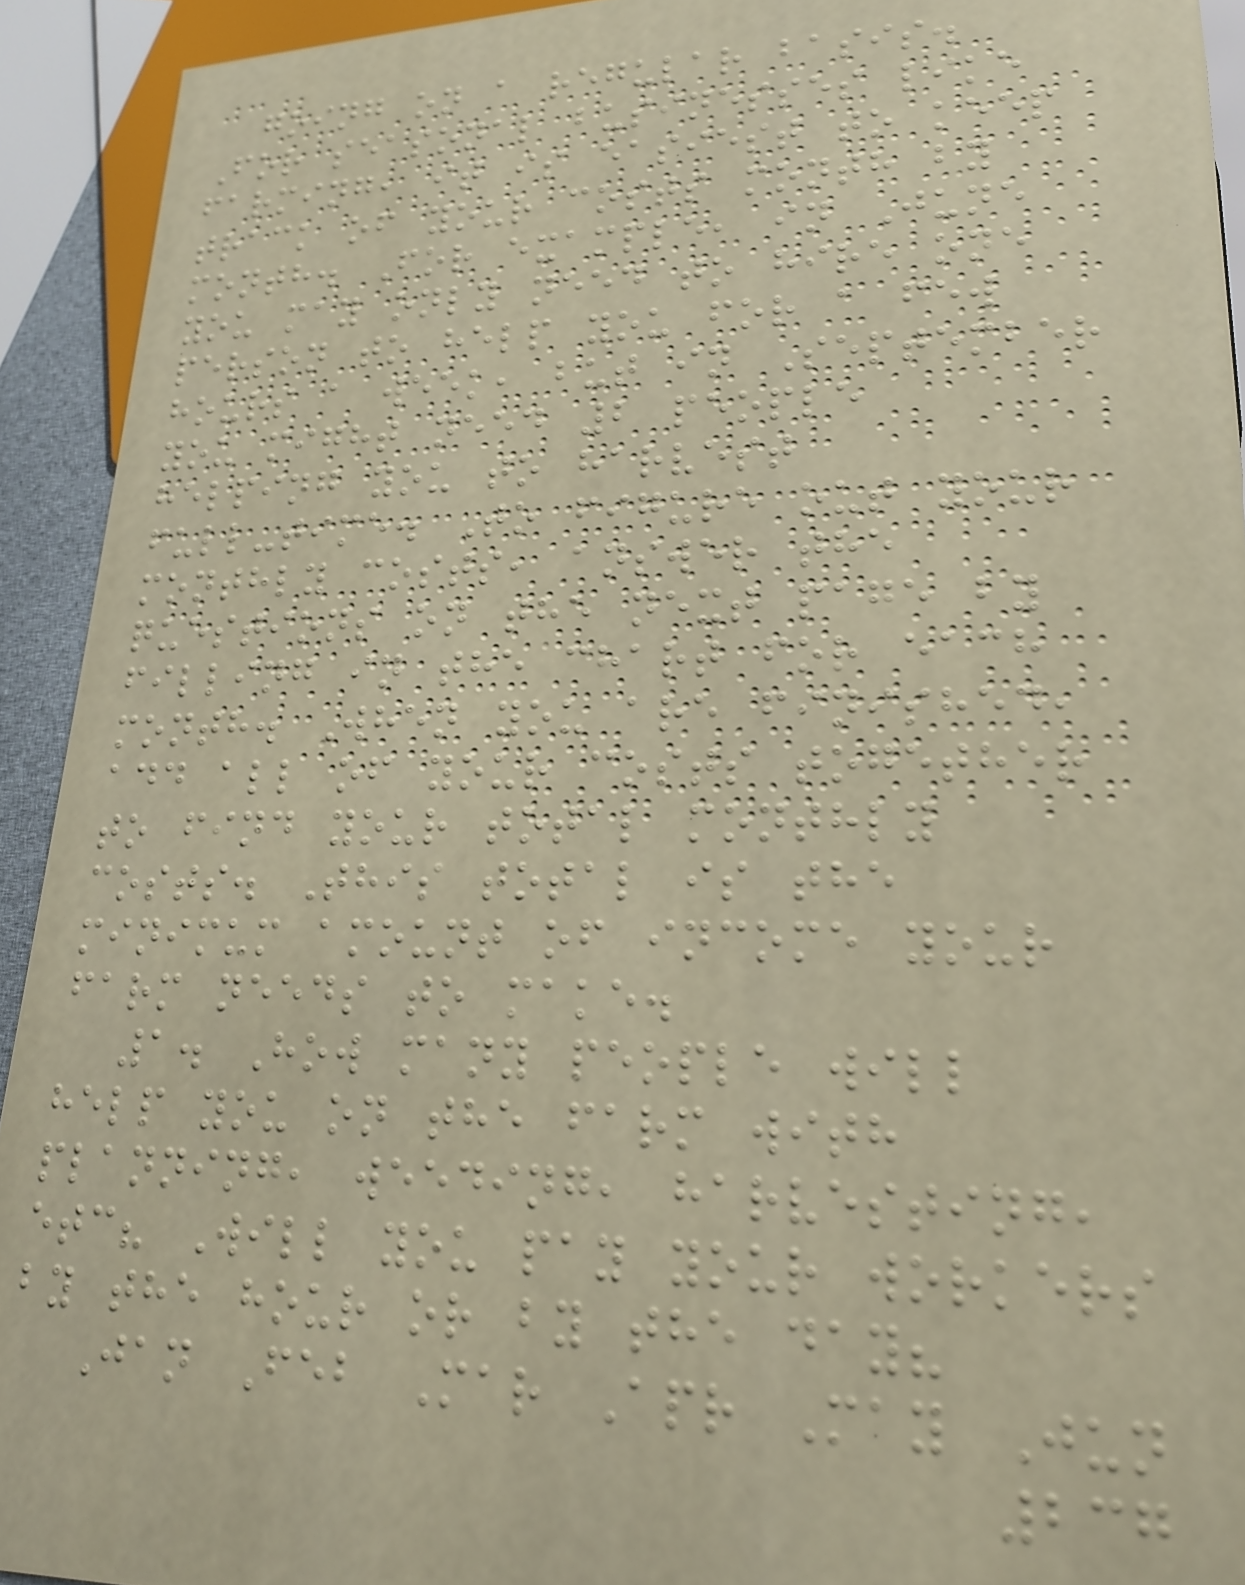going on a regular basis.
For seasonal businesses like
farming, it is easiest to keep
track of your costs month by
month. For example, in June
you may only need to hire one
person to help you for a few
hours a week, but in September
you might need 2 people
helping you to harvest
full-time. To figure out your
monthly costs, answer the
questions on the next page by
filling in the chart for each
month. When you are finished,
add all of your costs together
to find your total monthly
costs. This total is the
minimum amount of income your
farm needs to make.
1. How many people will
help you on the farm with
planning, weeding, harvesting,
etc? Will you pay your workers
by the hour or by the day?
Jan Feb Mar Apr May Jun
237
